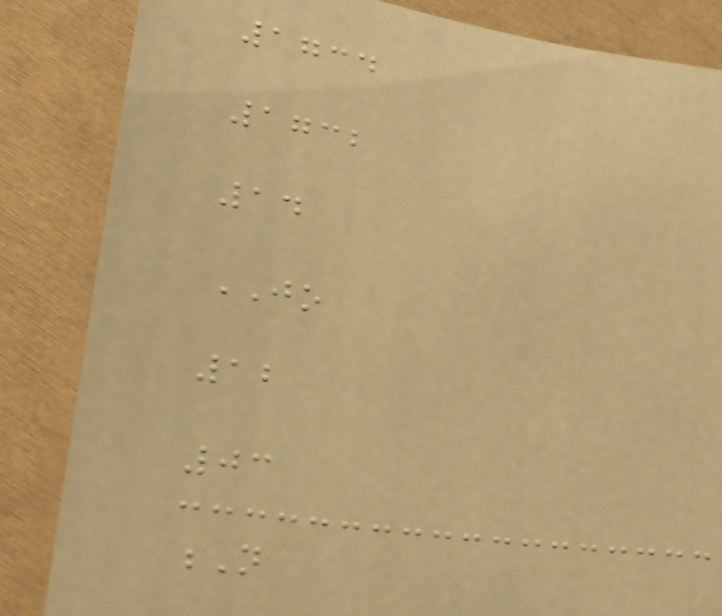1734
1732
14
JO
12
03
N
